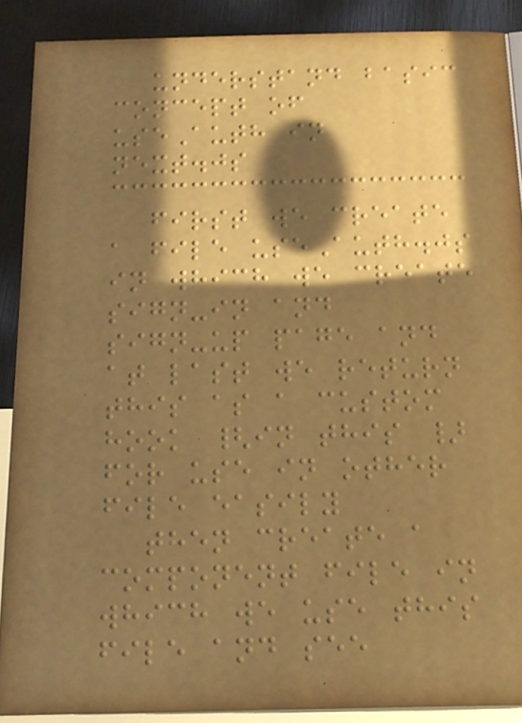understand basic
concept of
useAuth in
next.js
first we create
a file useAuth.js
in which we create
sign-in and
sign-up page and
at last we return
this as a custom
hook {in this }
for use in other
file easily
then create a
component file in
which we use this
file and see
